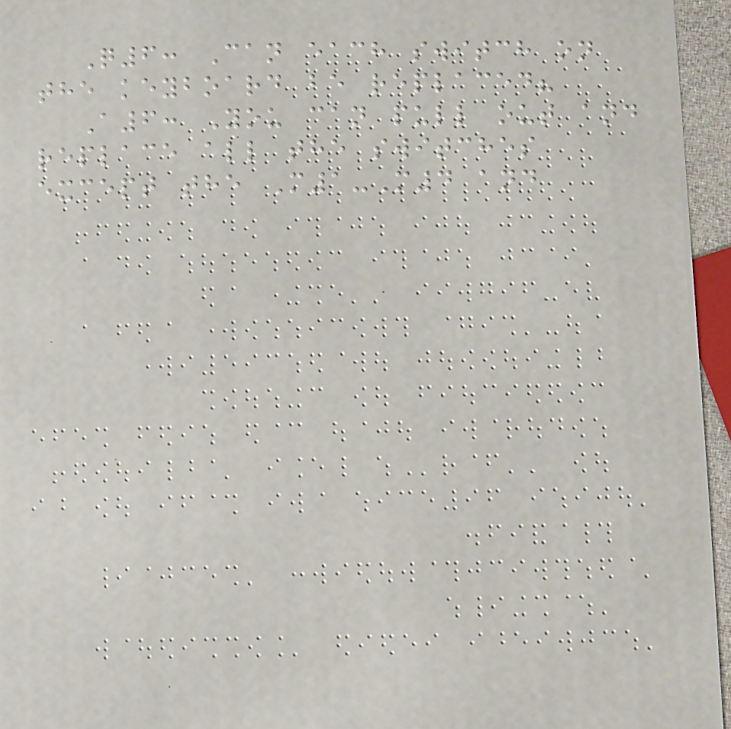Q6: Can each switch on
the keyboard be replaced?
A6: You can pull out and
replace all the switches
except the M1-M4 and
